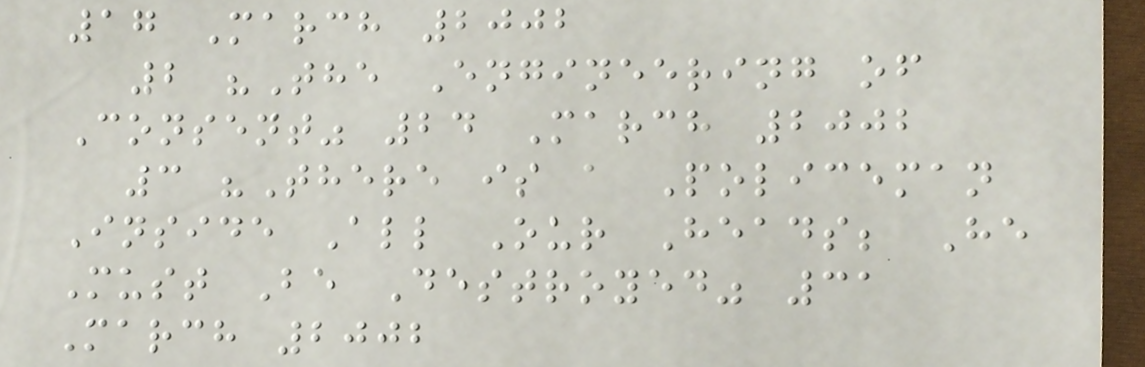17 March 2002
2 "The Engineering of
Consent" 24 March 2002
3 "There is a Policeman
Inside All Our Heads; He
Must Be Destroyed" 31
March 2002
